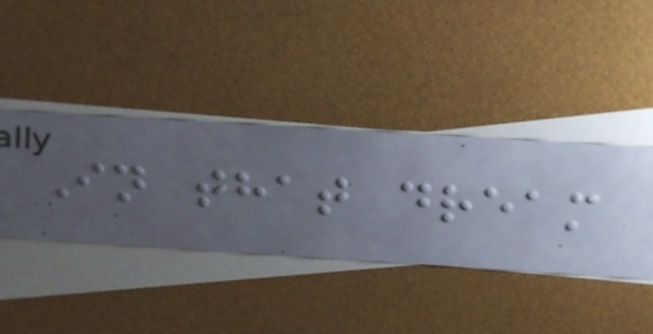In that dream
